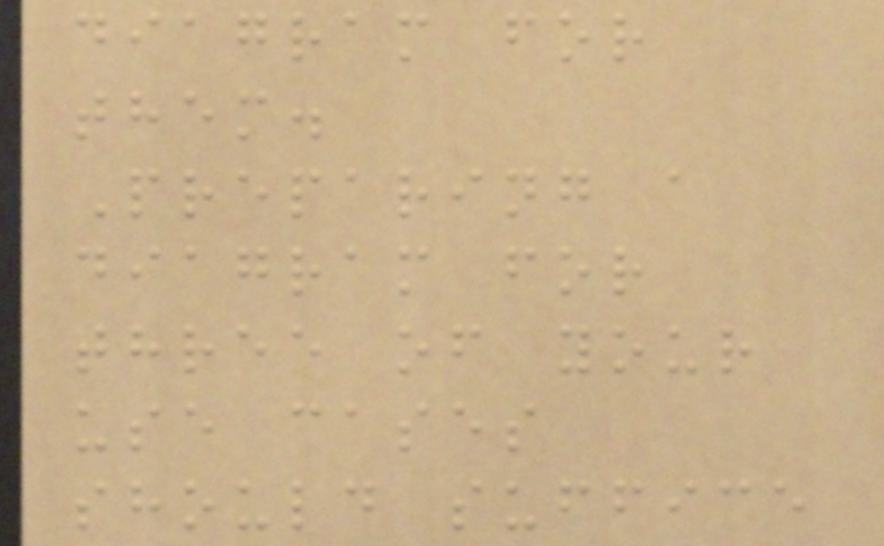diagram for
them.
Preparing a
diagram for
three of your
use cases
should suffice
